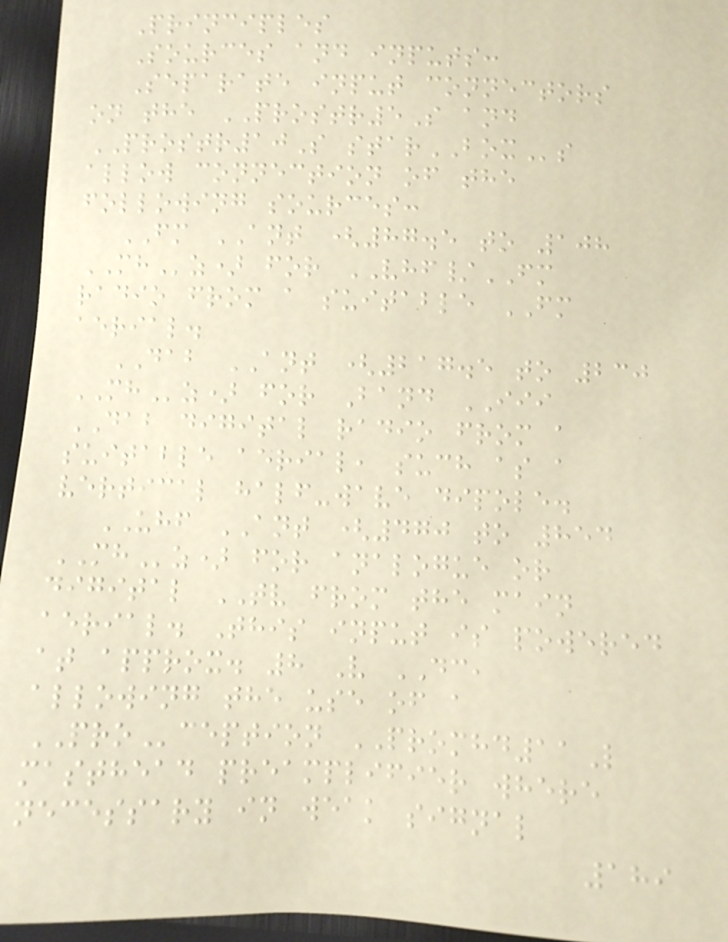Principles
Sources and inputs:
Separate input connectors
on the PROSTR5S and
PROSTR10S starBOXs
allow connection of the
following sources:
FM ANT (87.5 to 108
MHz) for VHF/FM
radio from a suitable FM
aerial.
DAB ANT (217.5 to 230
MHz) for Band III
DAB digital radio from a
suitable aerial, such as a
vertical half-wave dipole.
UHF ANT (470 to 854
MHz) for analogue or
digital TV from the main
aerial. This input is powered
at approx. 8 V DC,
allowing the use of a
PROception PROMHD11L
masthead preamplifier where
necessary in weak signal
189
